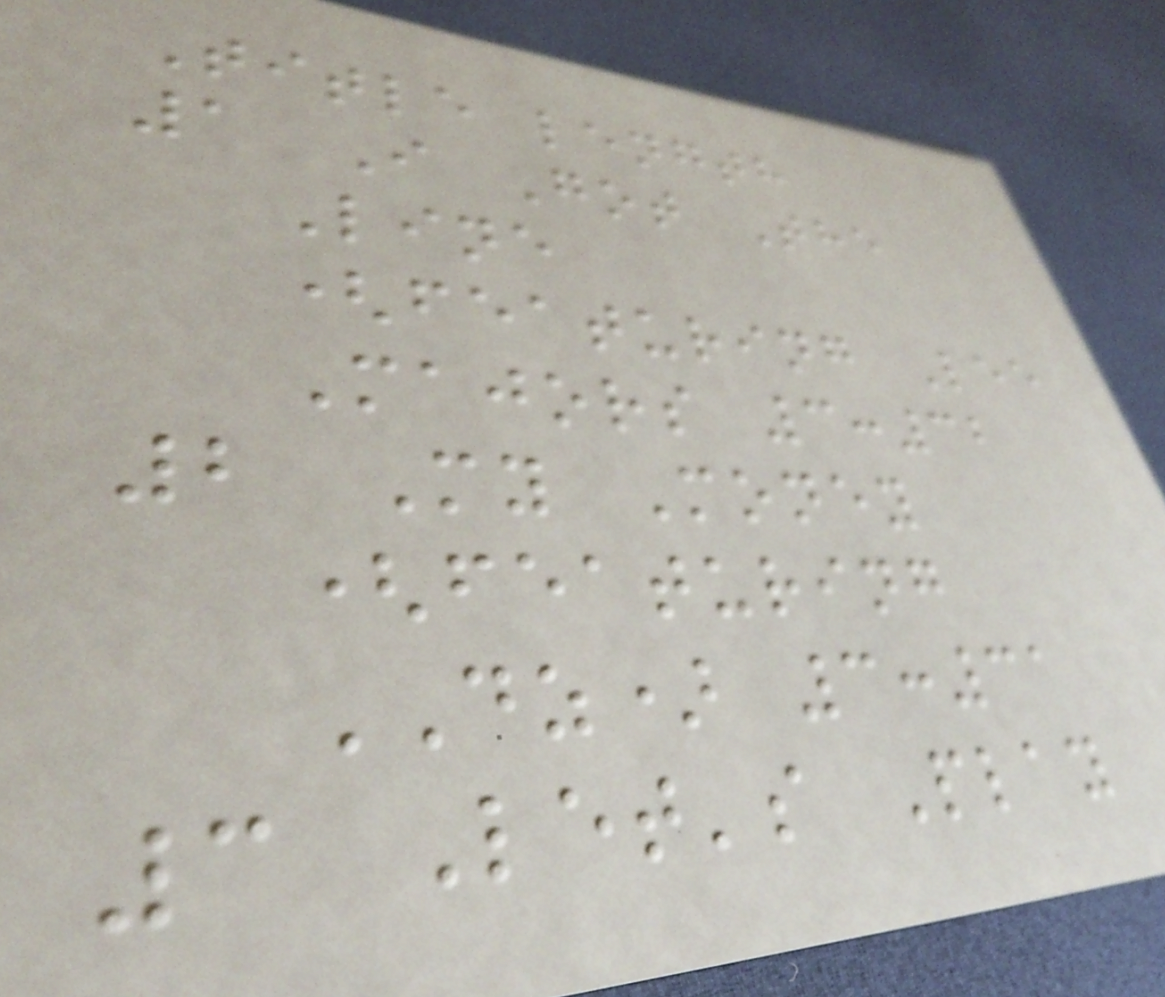Title length
1 I Got The
Line
(featuring Lee
Majors 3:32
2 My Money
(featuring
DZ) 3:31
3 Let's Play
